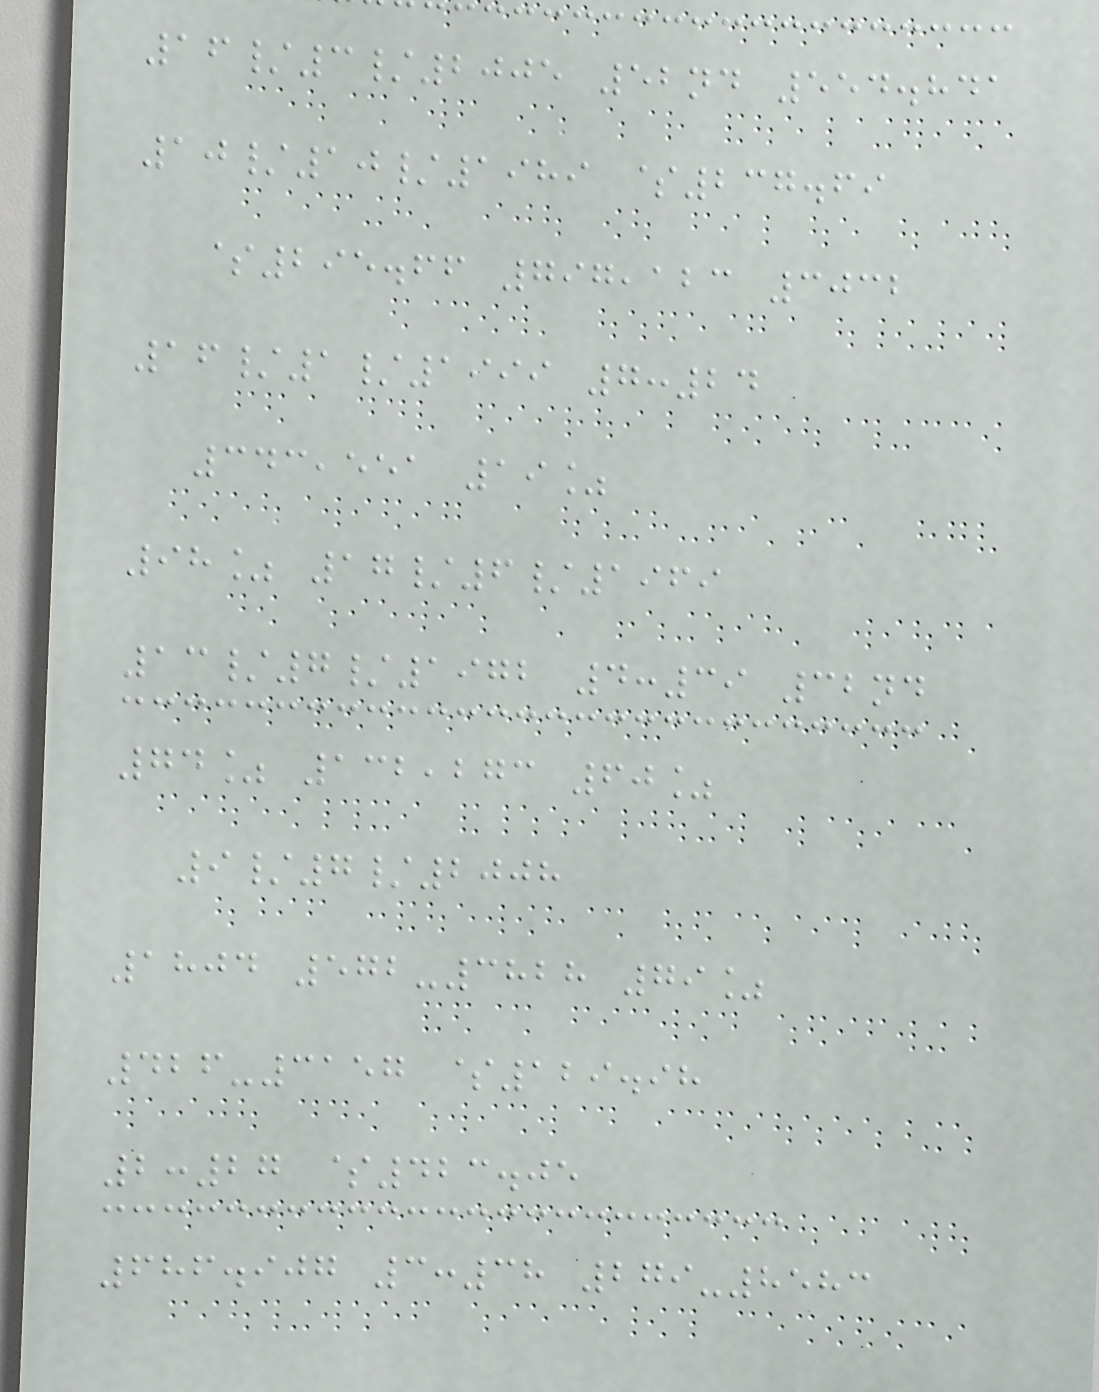16/3/2005 52nd 554.841
10/10/1989 $237.69
$295.66 797,123 3032
16/1/1999 7:24
343,551 19%
98% 17/6/1969
13/7/1972 4:39 32nd
74% 132,273 60%
9/7/2008
1804 572-3828 79%
426-3157 $129.98
2:27 $423.05
686.907 3:38 279-8583
